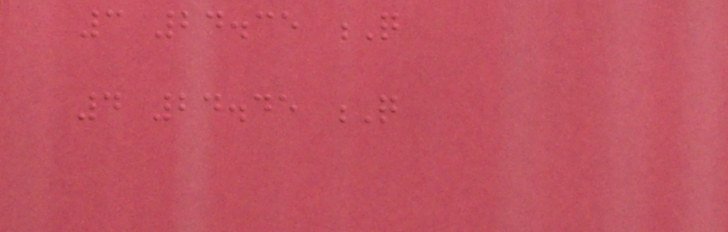3 24.35 Q
4 24.45 Q
